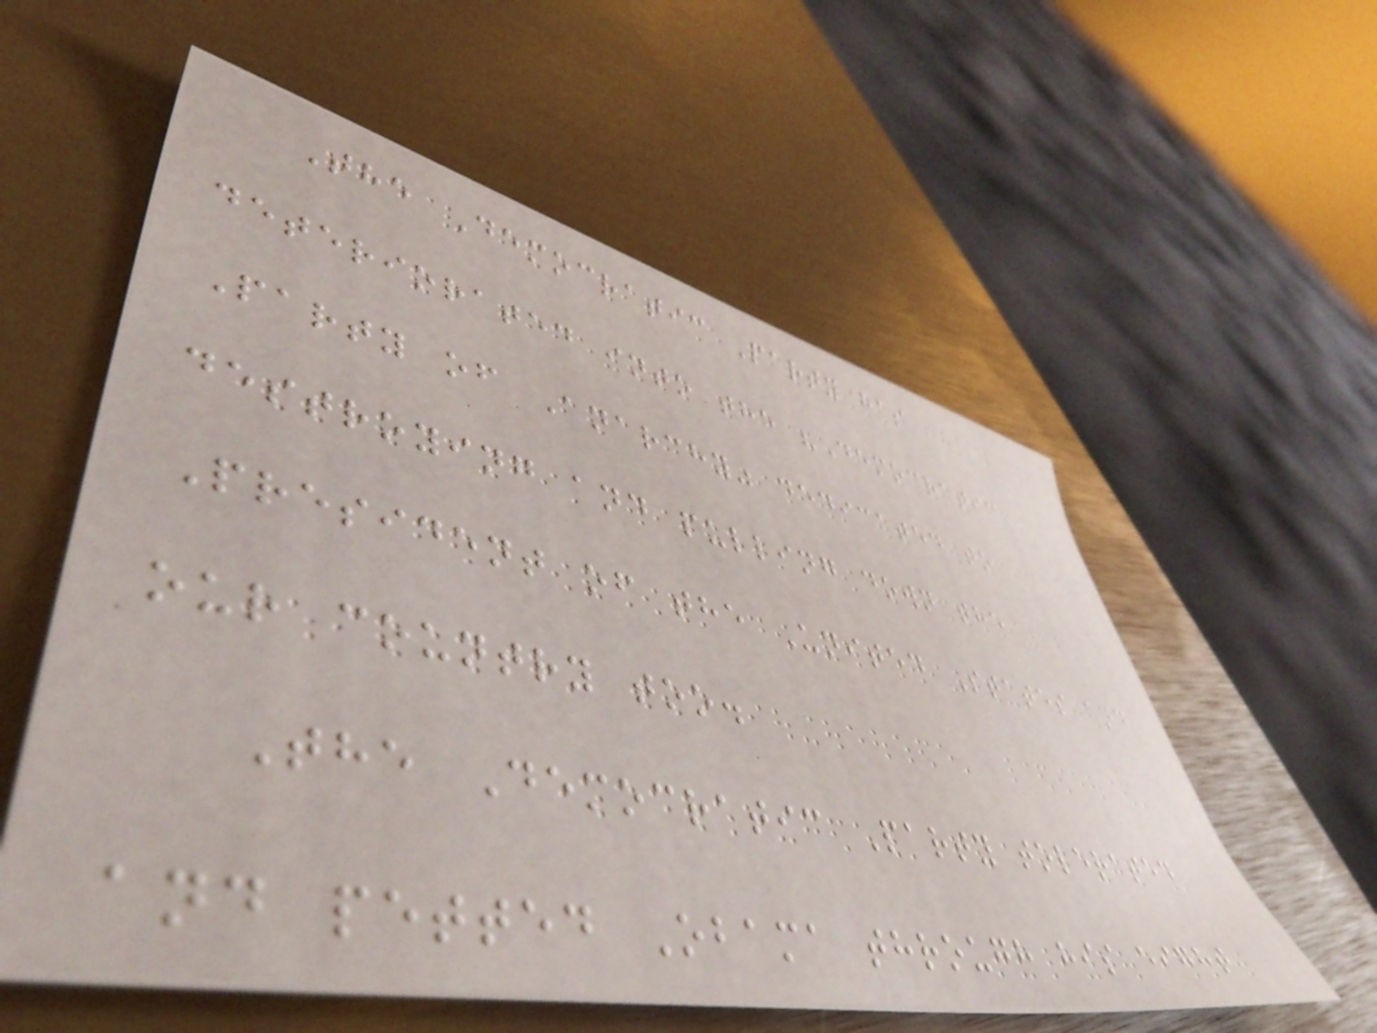The Democratic Party has
deteriorated into the "Democratic
Party of Anarchy" dedicated to
destroying and pulling down the
President of the United States and
our country too.
The Democratic Party tolerated
and petted Obama through his eight
